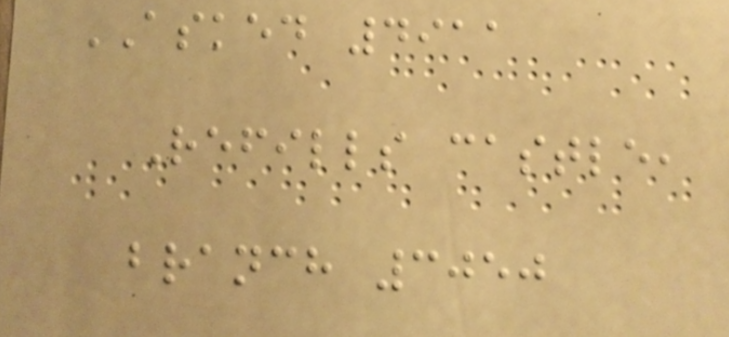ASKED 4911
Refills castle,
branch 3050
